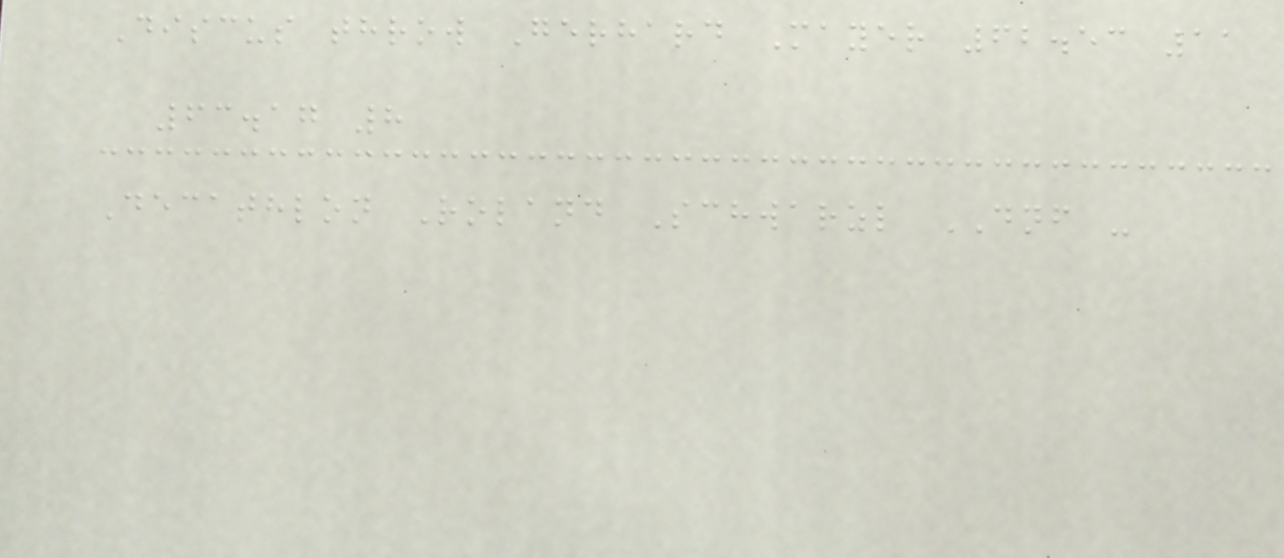Discus throw Gerhard Mayer 62.53 11
63.17 8
Decathlon Roland Schwarzl DNF -
